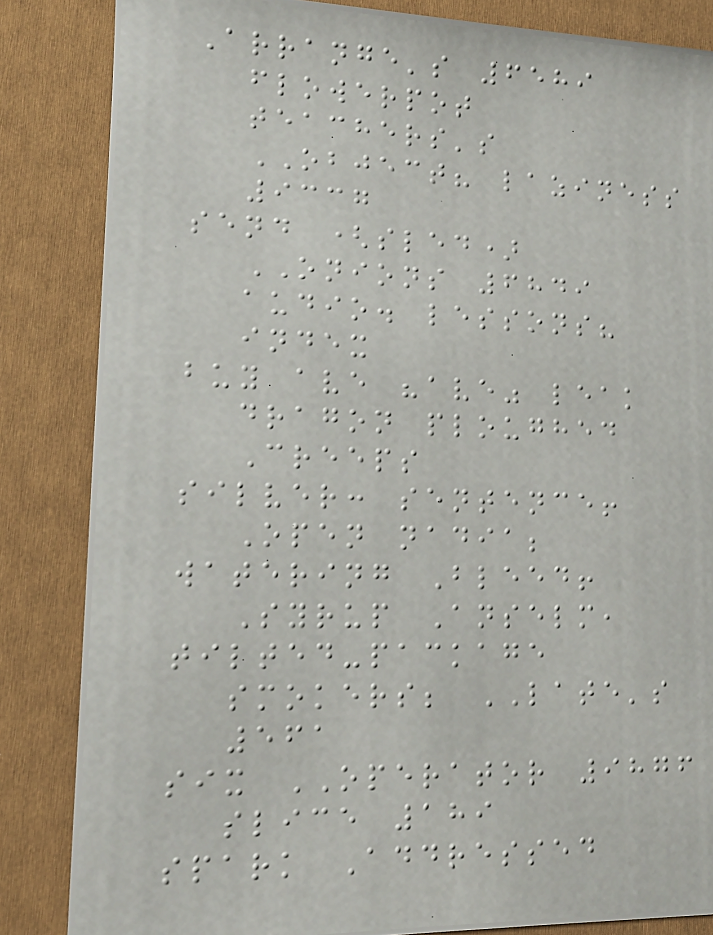Arrange's 6589
flowerpot
teachers's
OBJECT? laziness
9337
send (sled)
ONIONS 6849
audio. lessons?
index
buy ave "ave" leak
dragon ploughed
Creeps
silver: sentence!
Open nadia;
watering Bleed!
Syrup Anselm,
tilted-package
smokers; LATE's
561
six OPERATOR 9876
slice 189
spark Addressed
